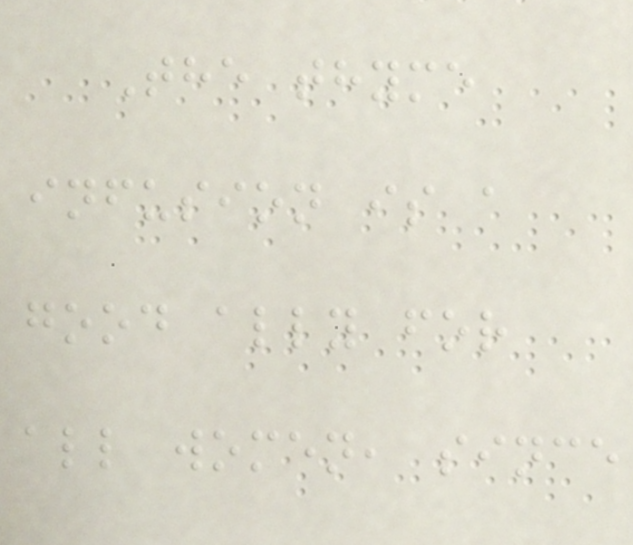The thyme
infusion is a
good ally for
all women, since
